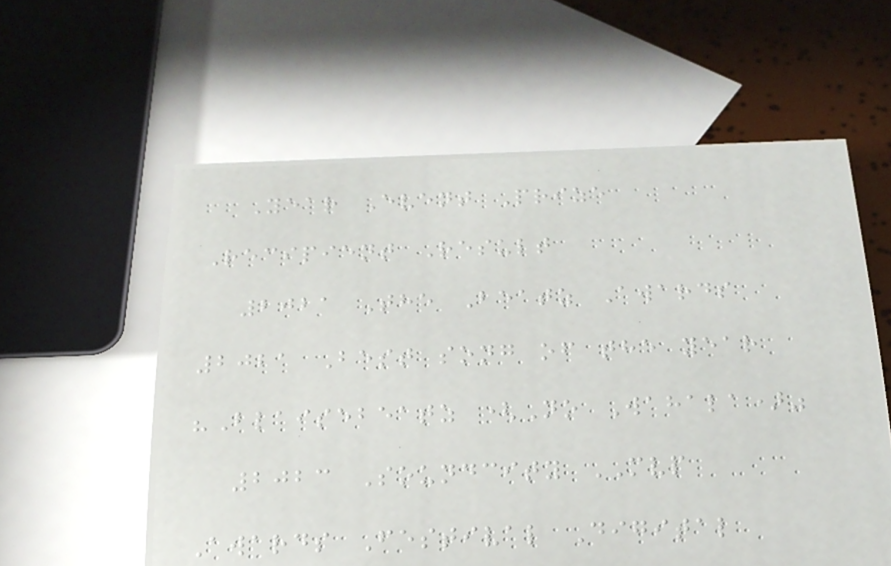Year Event Prize
Recipient Result
2021 The Beatz Awards
2021 Best song of the year
"Blaisebeatz (No Wahala)"
2023 Soundcity MVP
Awards Festival Digital
